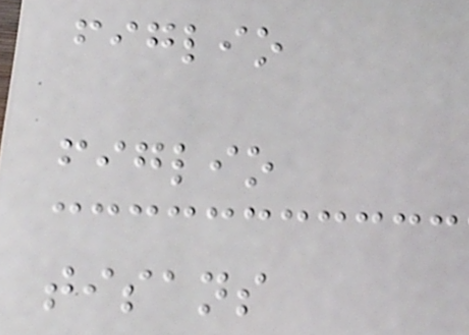figlio
figlio
tisans
